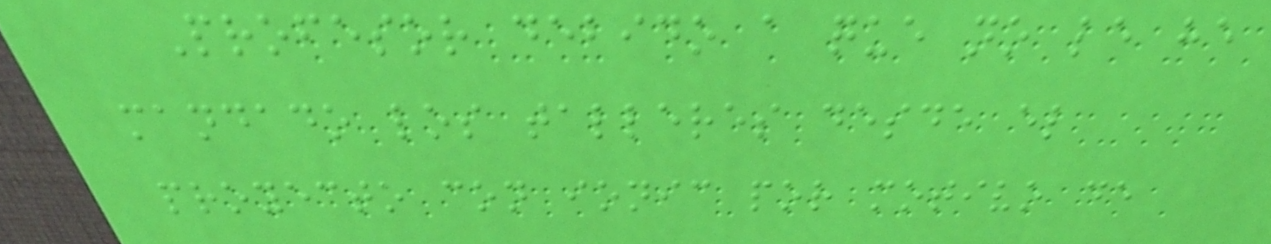Profesor debido a que no le he
mandado los talleres desde el
proyecto con ionic por motivo de
